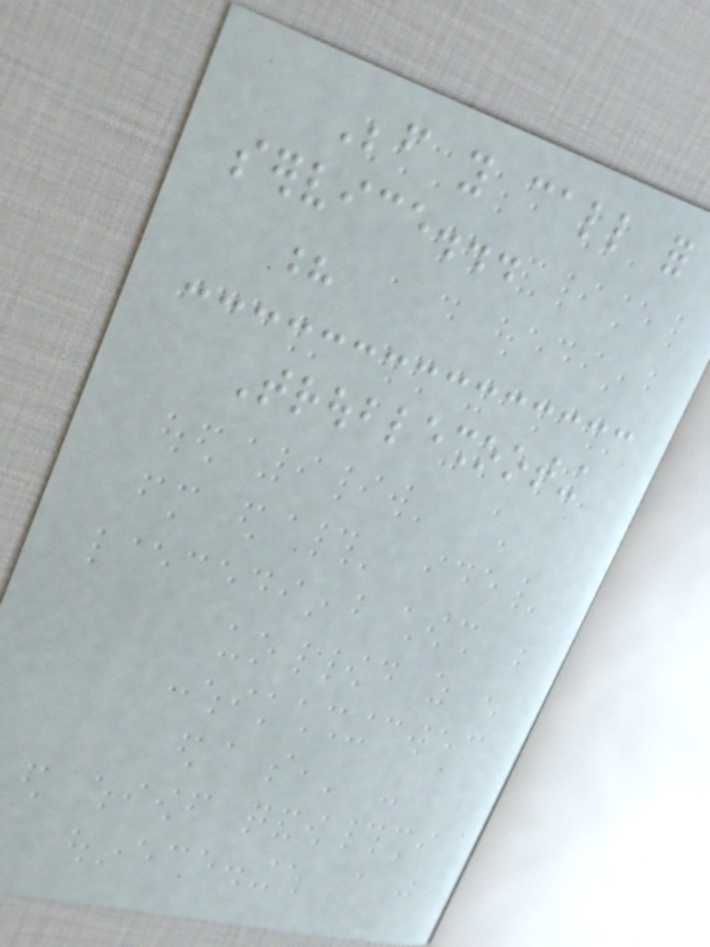Before you call for
service...
?
Troubleshooting
